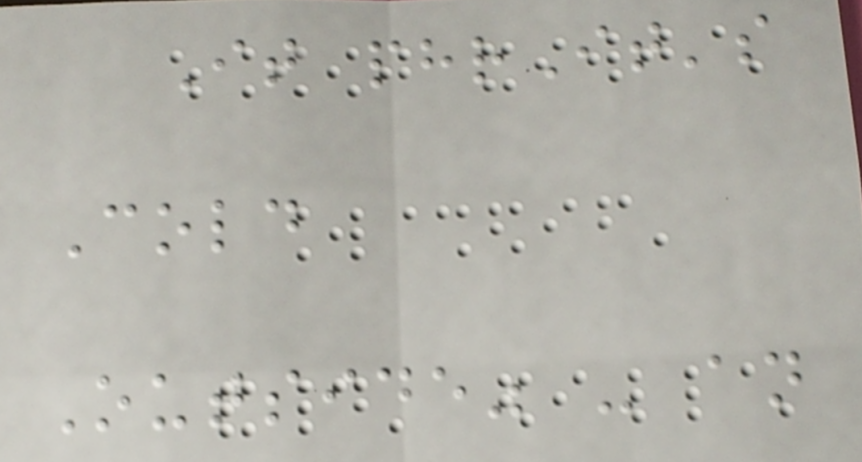It phrIt's
Cold
Outside" - an
